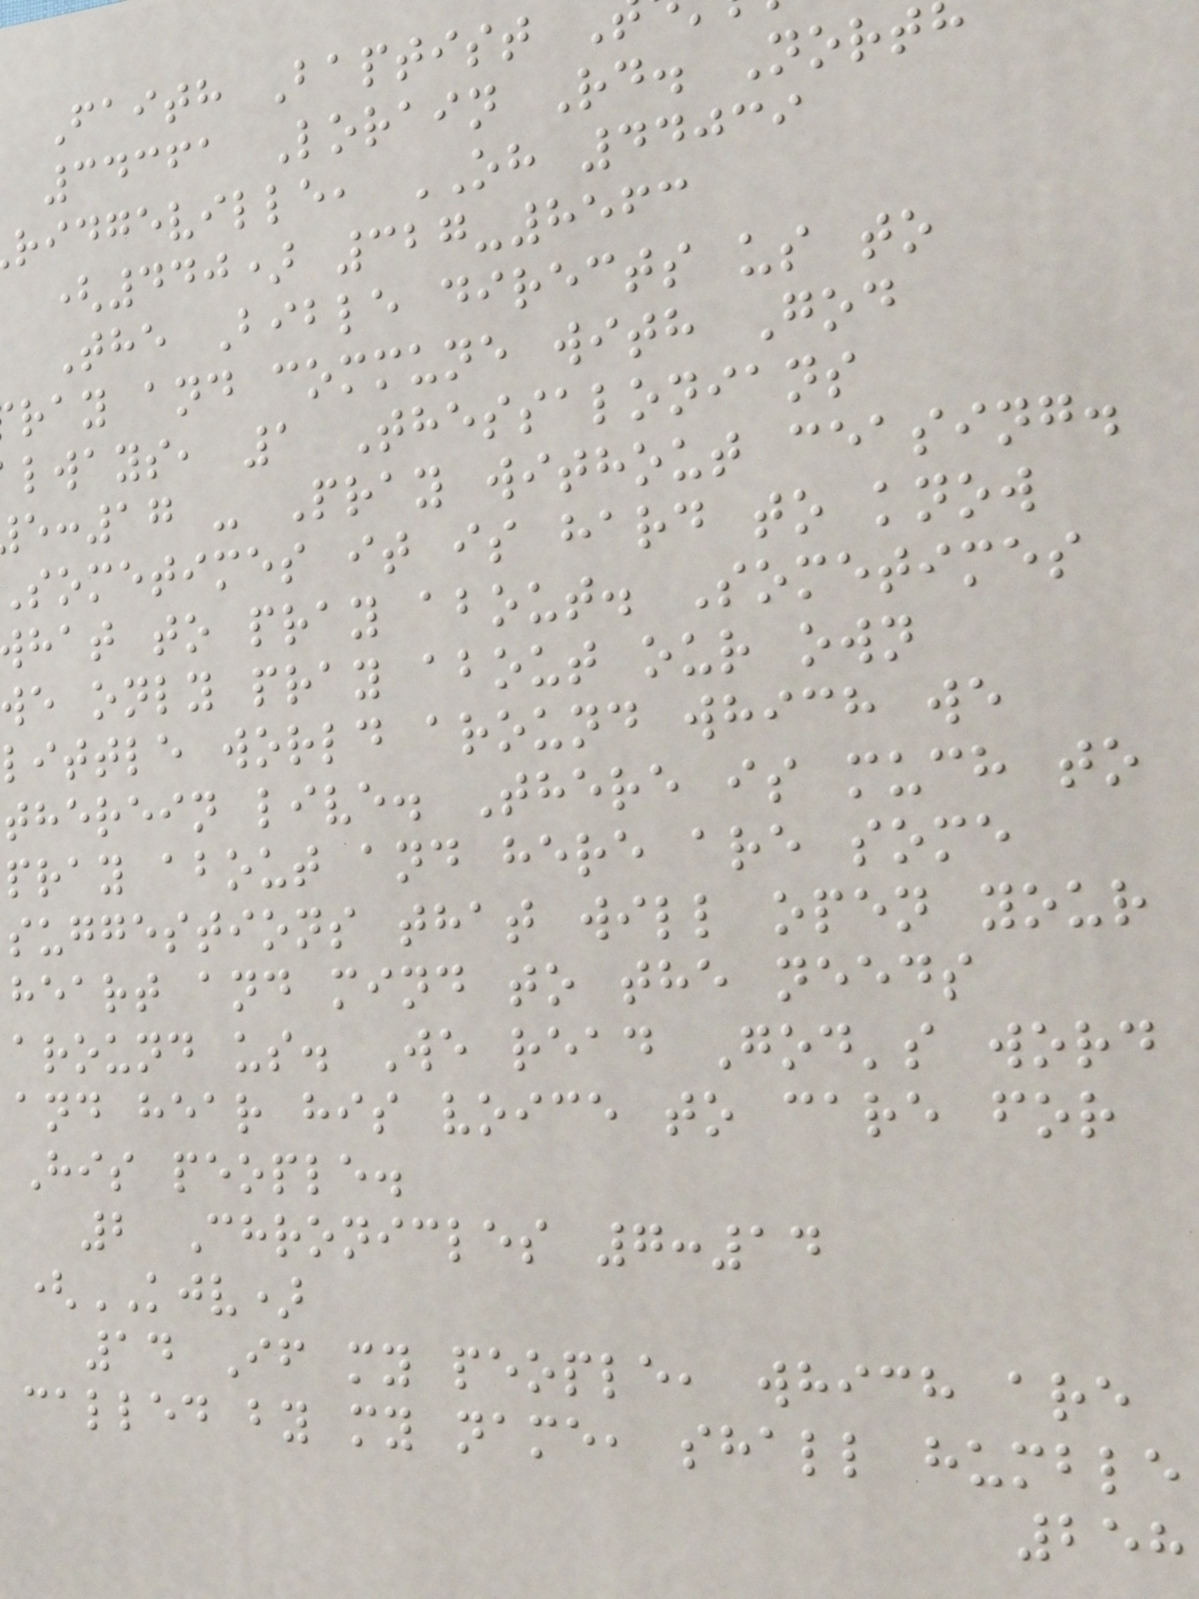Faith Baptist
34361 Lorain Rd. Nort
ridgeville, OH 44039
(440) 327-8563
The Bible directs us to
ray and commune with God
lways, 1 Thessalonians
:17 - Pray without ceasing.
sometimes it is hard to know
hat to pray about. Sometimes
we only pray about our own
little world around which we
therein live. There is much to
pray about and here are some
suggestions that will open your
heart and mind to the needs
around us. We read God's word
and hear his voice to care for
His people.
2 Chronicles 7:14
(KJV)
14 If my people, which are
called by my name, shall humble
258
